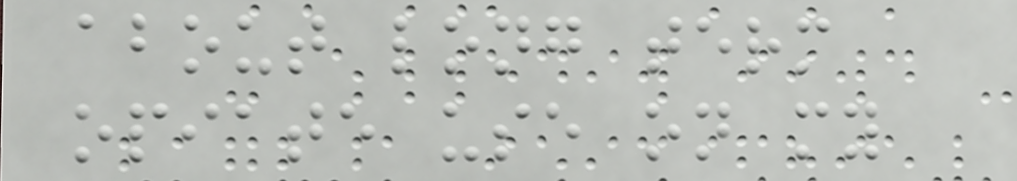about long term
opiate use on my
